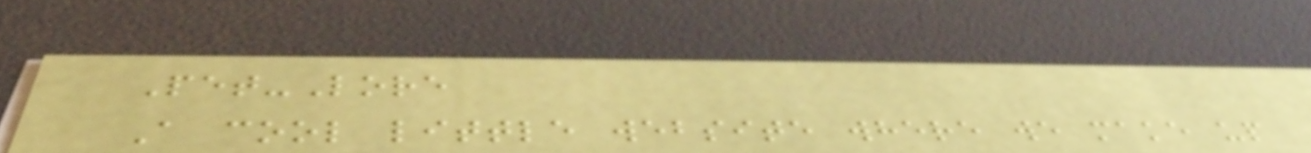Pet-Lore
A cool little website where we make up
